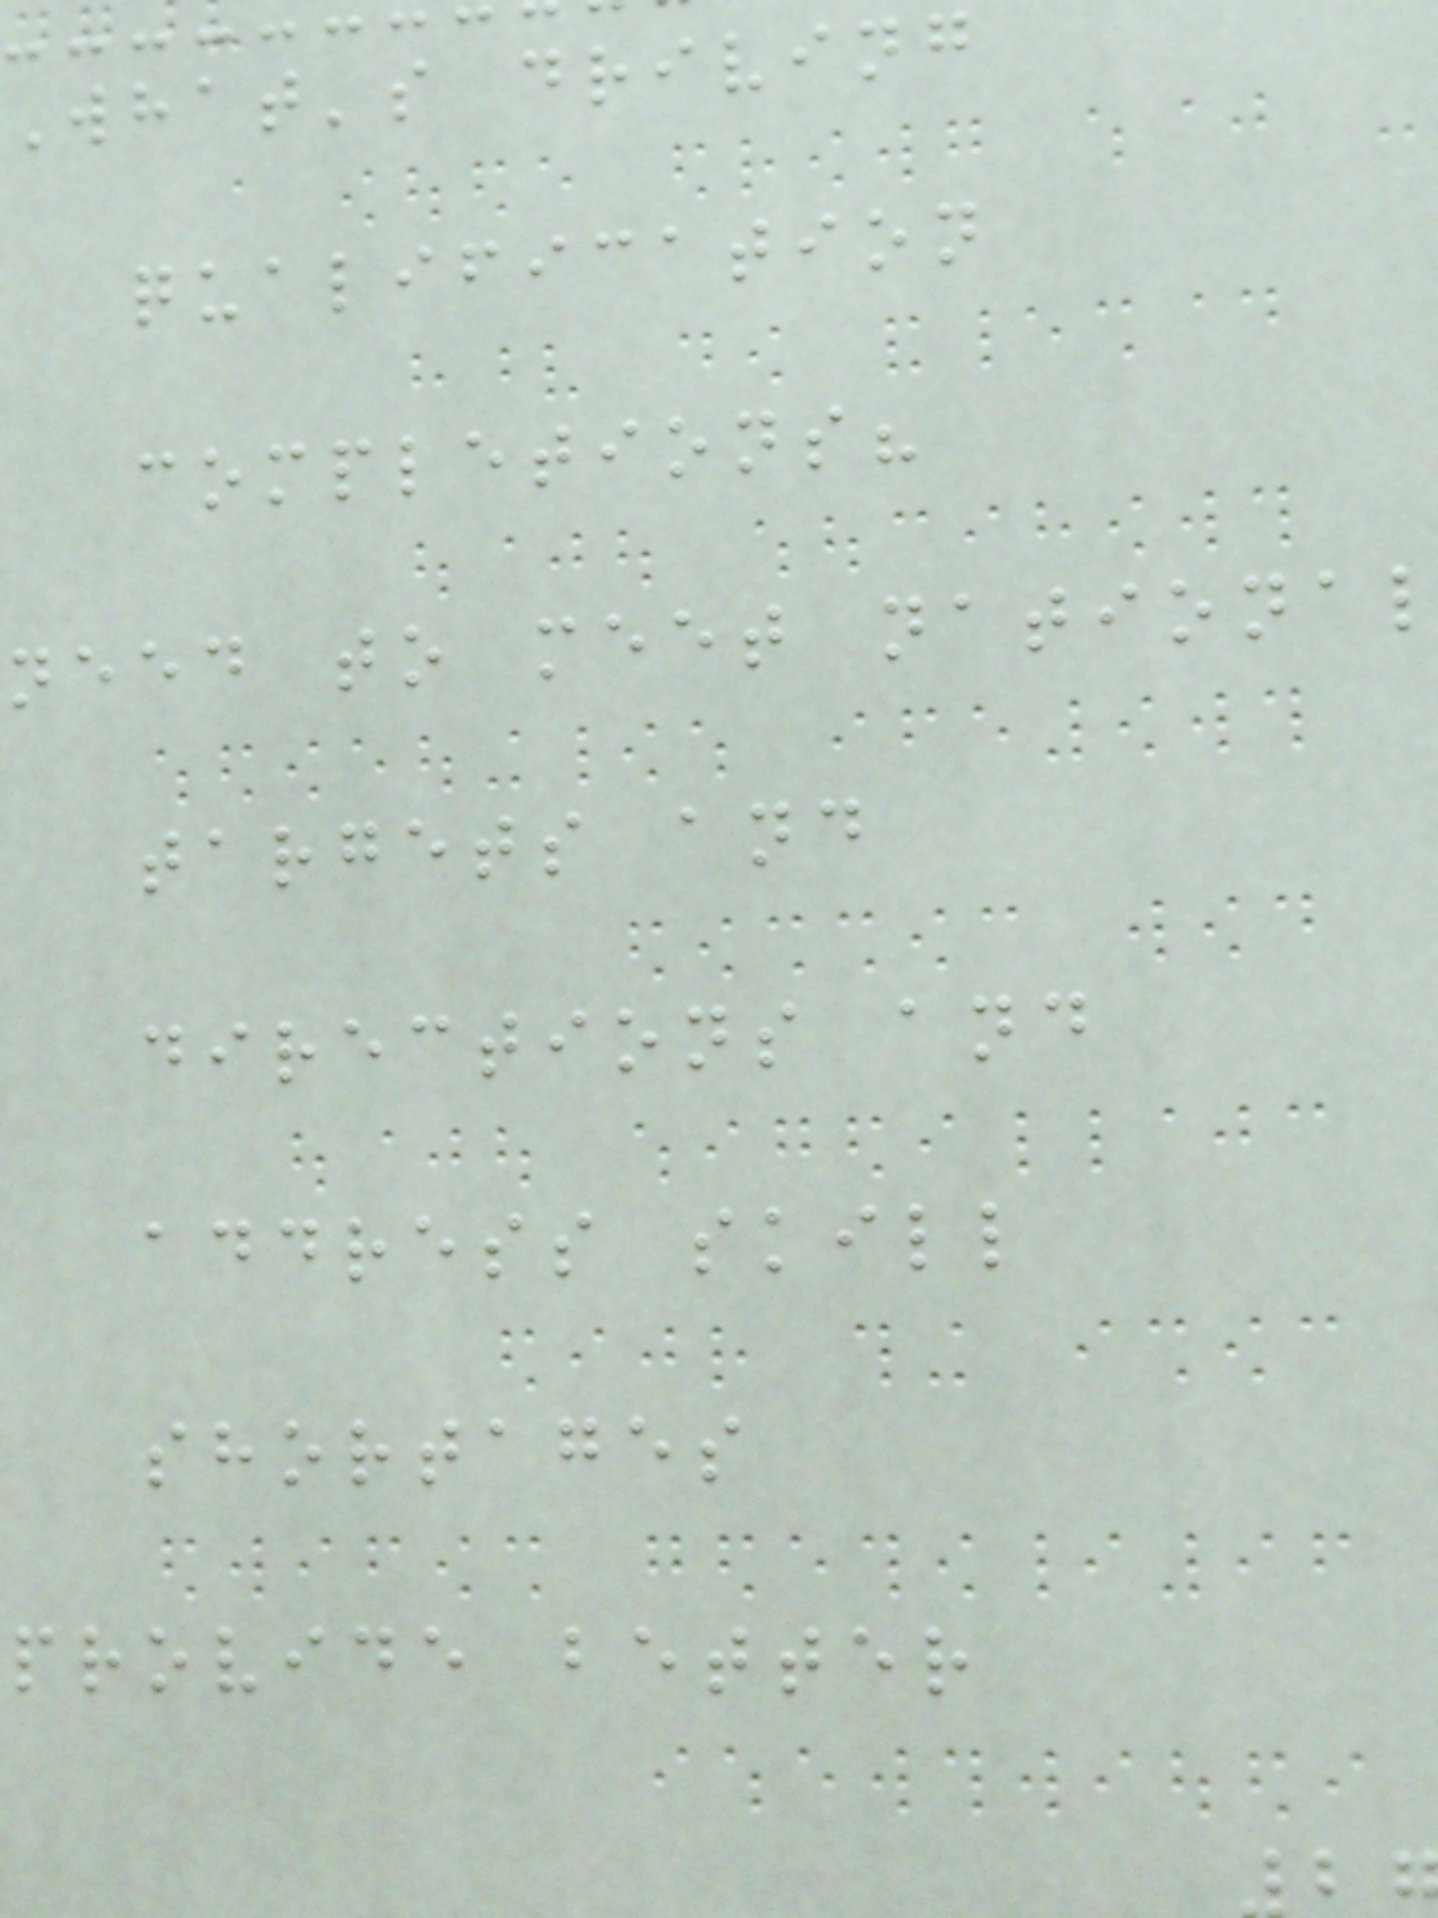What's driving
qualification
completions?
need to meet nationa
targets and
directions and
address skill
shortages
provide better
